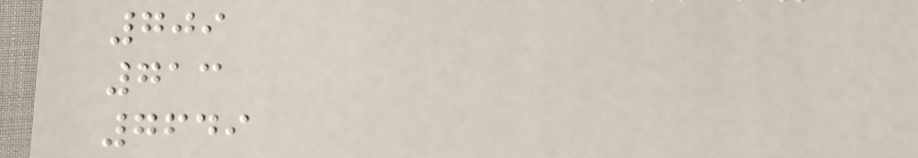709
713
7649
